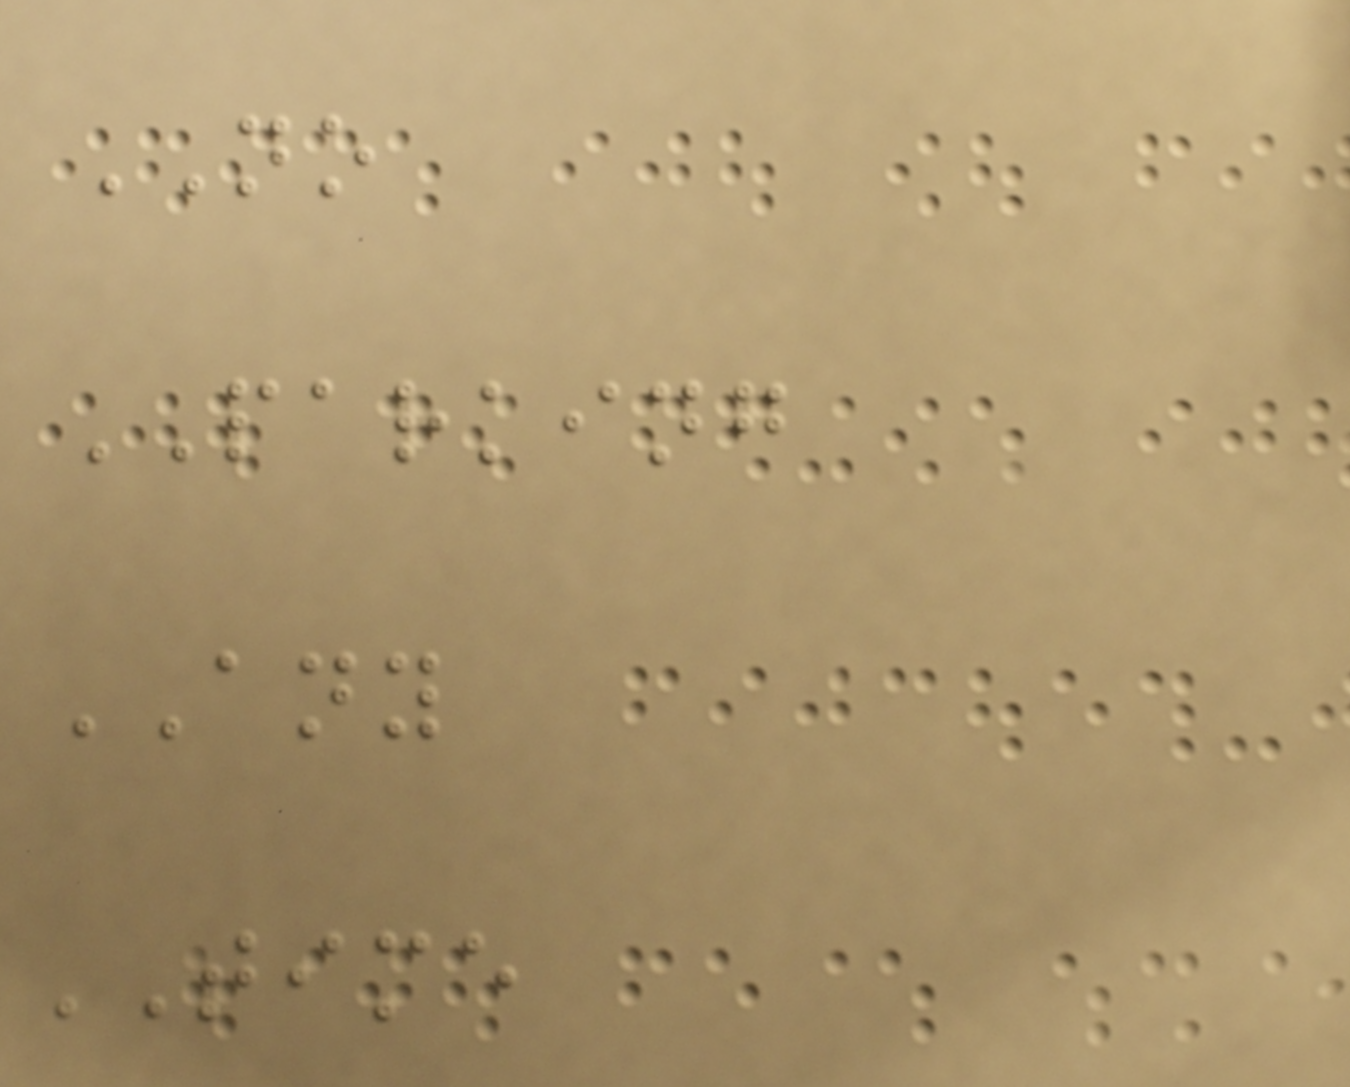NO
PARKING
ANY
TIME
